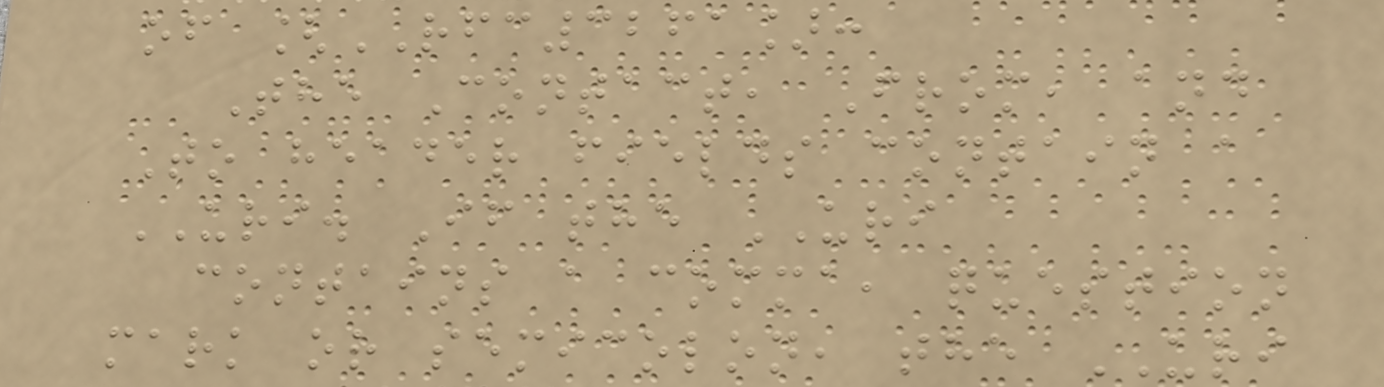of [RFC3261]:
The Contact, From, and
To header fields contain a
URI. If the URI
contains a comma, question
mark or semicolon, the URI
